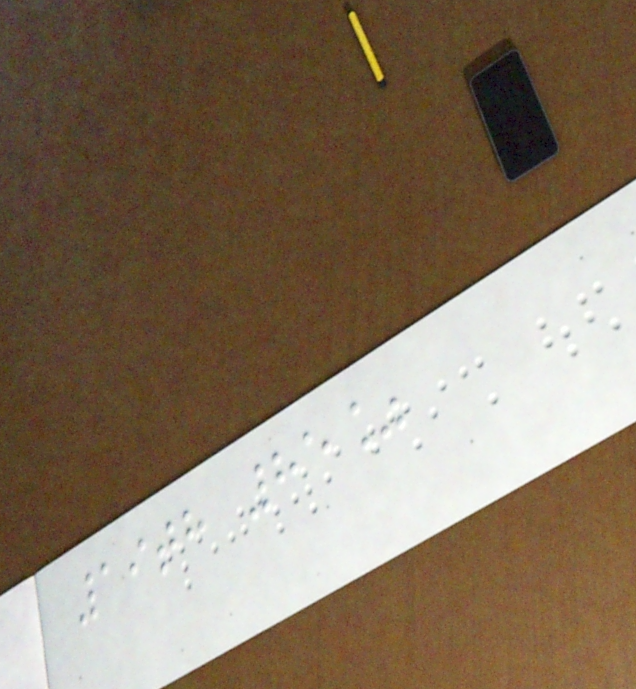19th 85%
